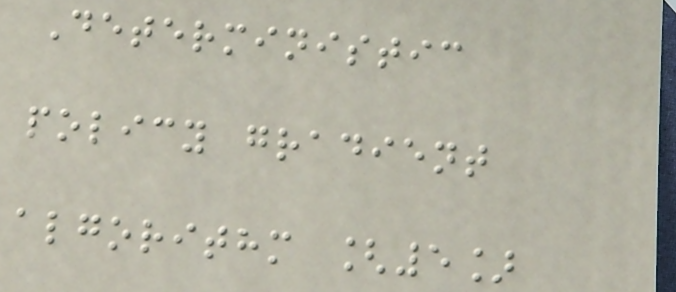Deterministic
policy gradient
algorithm [5]
